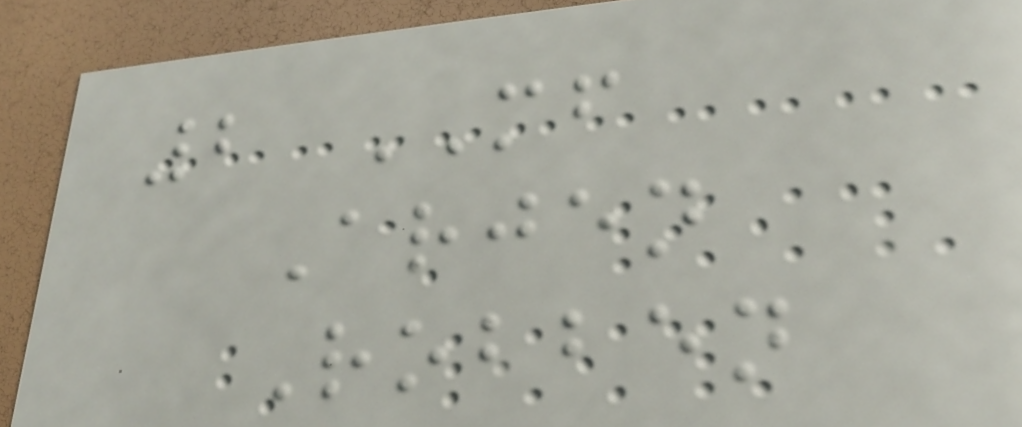2 MF
Arjen
Robben
